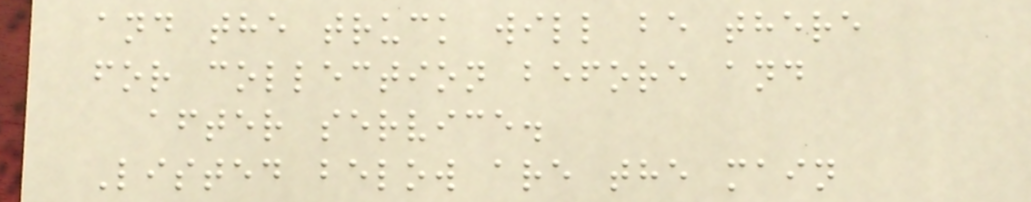and the truck will be there
for collection before and
after service.
Listed below are the main
